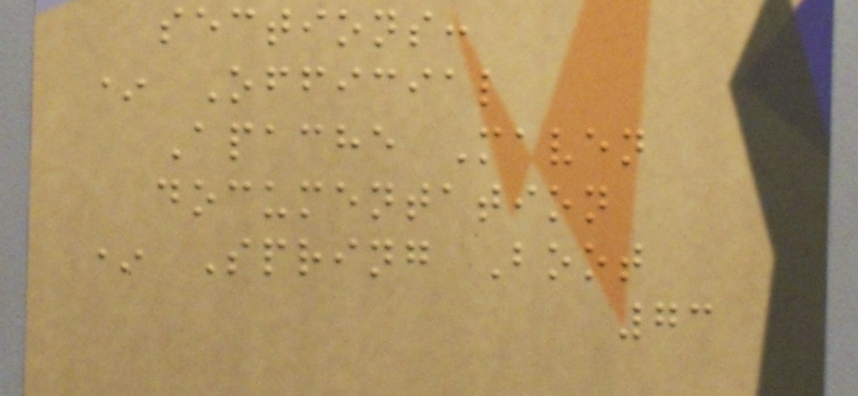sections:
* Official
Apache Maven
documentation
* Spring Boot
73
